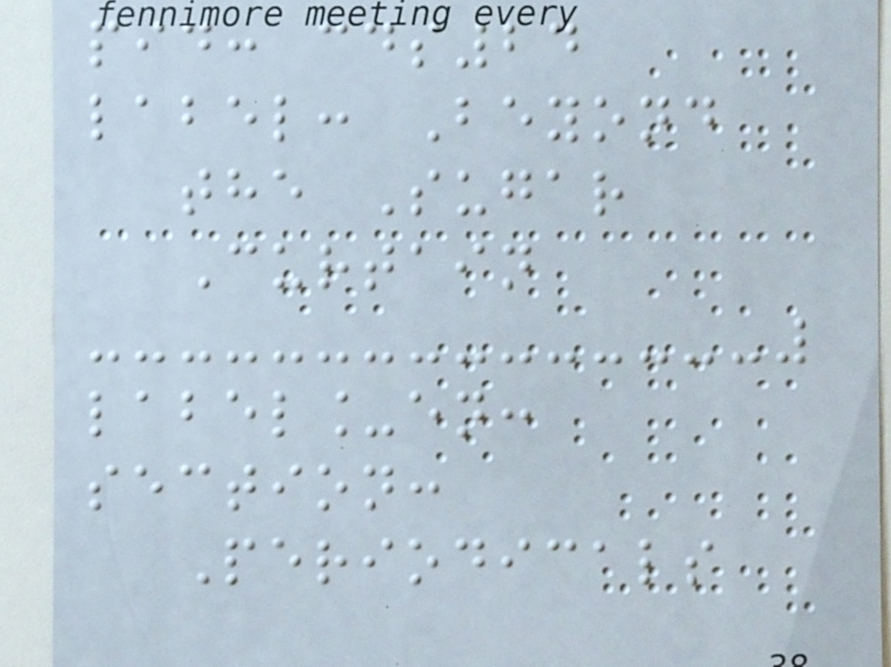pid: cds24
label: Beyond
the Sugar
Curtain
label_en:
section:
Periodicals
